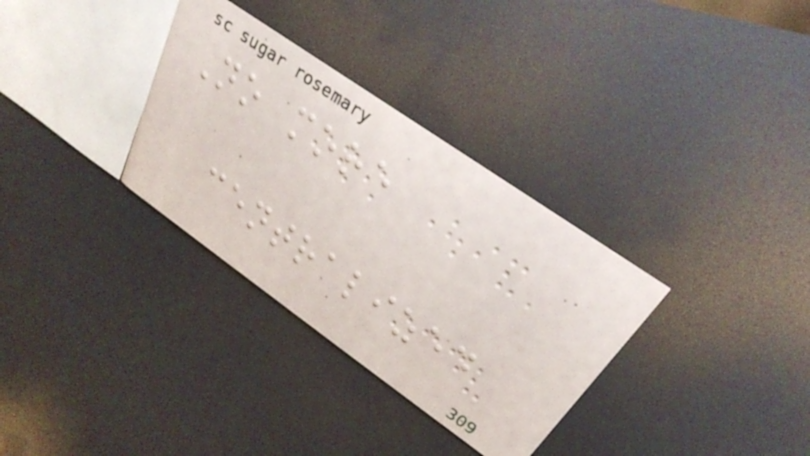No more
centralized
